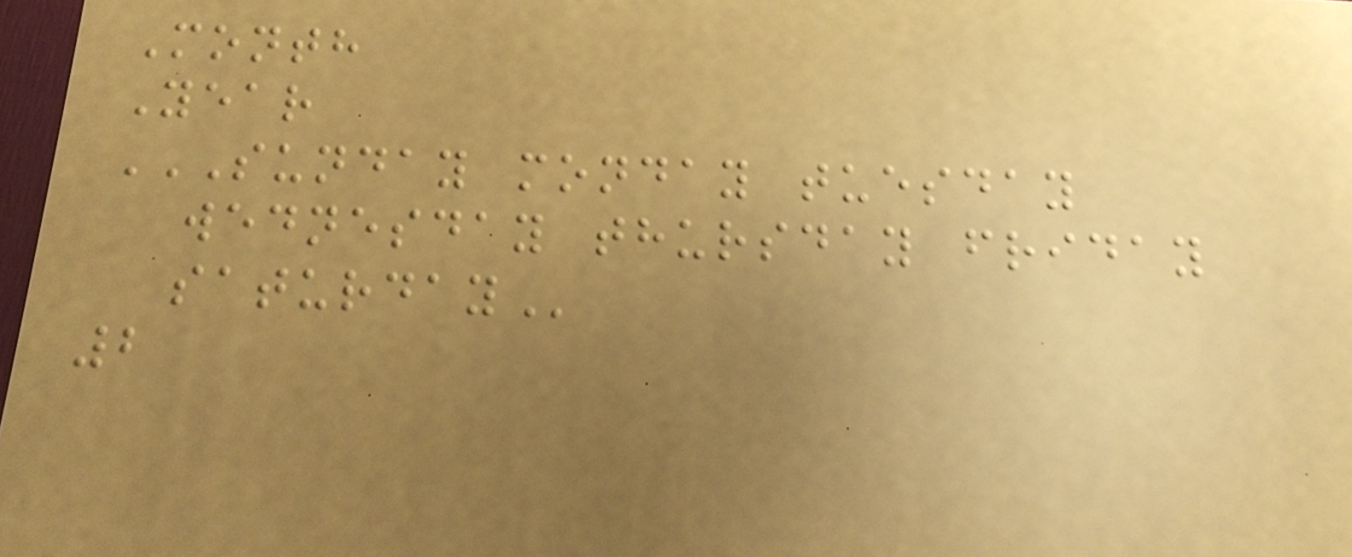Month
Year
SUNDAY MONDAY TUESDAY
WEDNESDAY THURSDAY FRIDAY
SATURDAY
2
